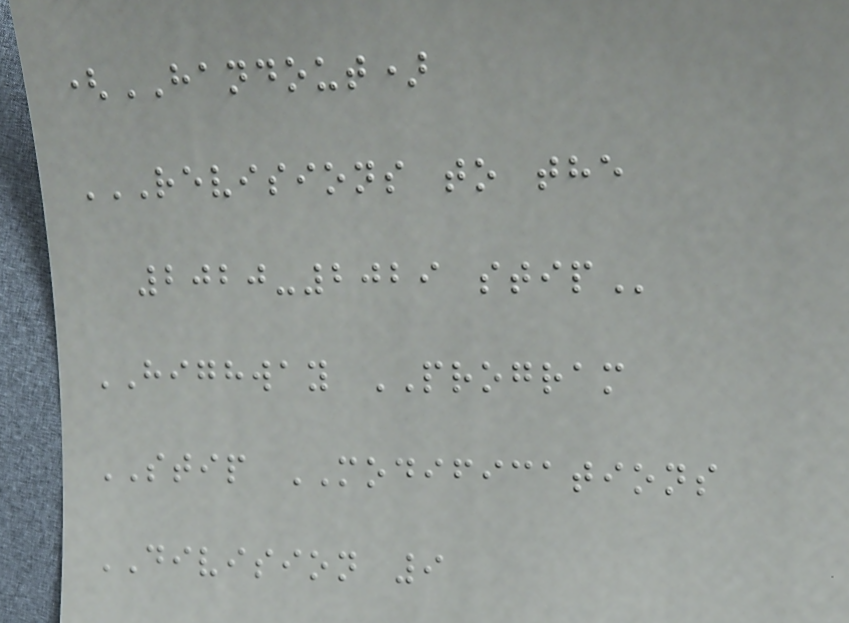(HANDOUT)
REVISIONS TO THE
2020-2029 STIP
HIGHWAY PROGRAM
STIP MODIFICATIONS
DIVISION 9
